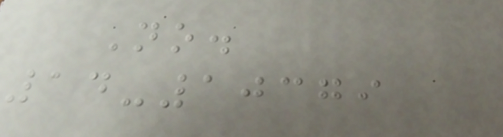No.
14-10379
